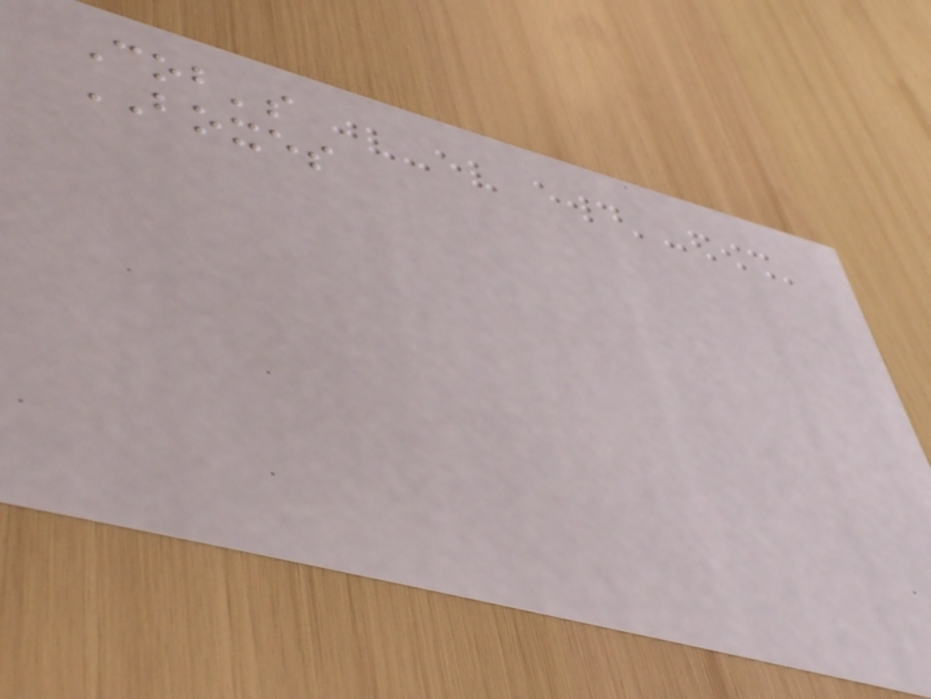Cob's
BOXES
